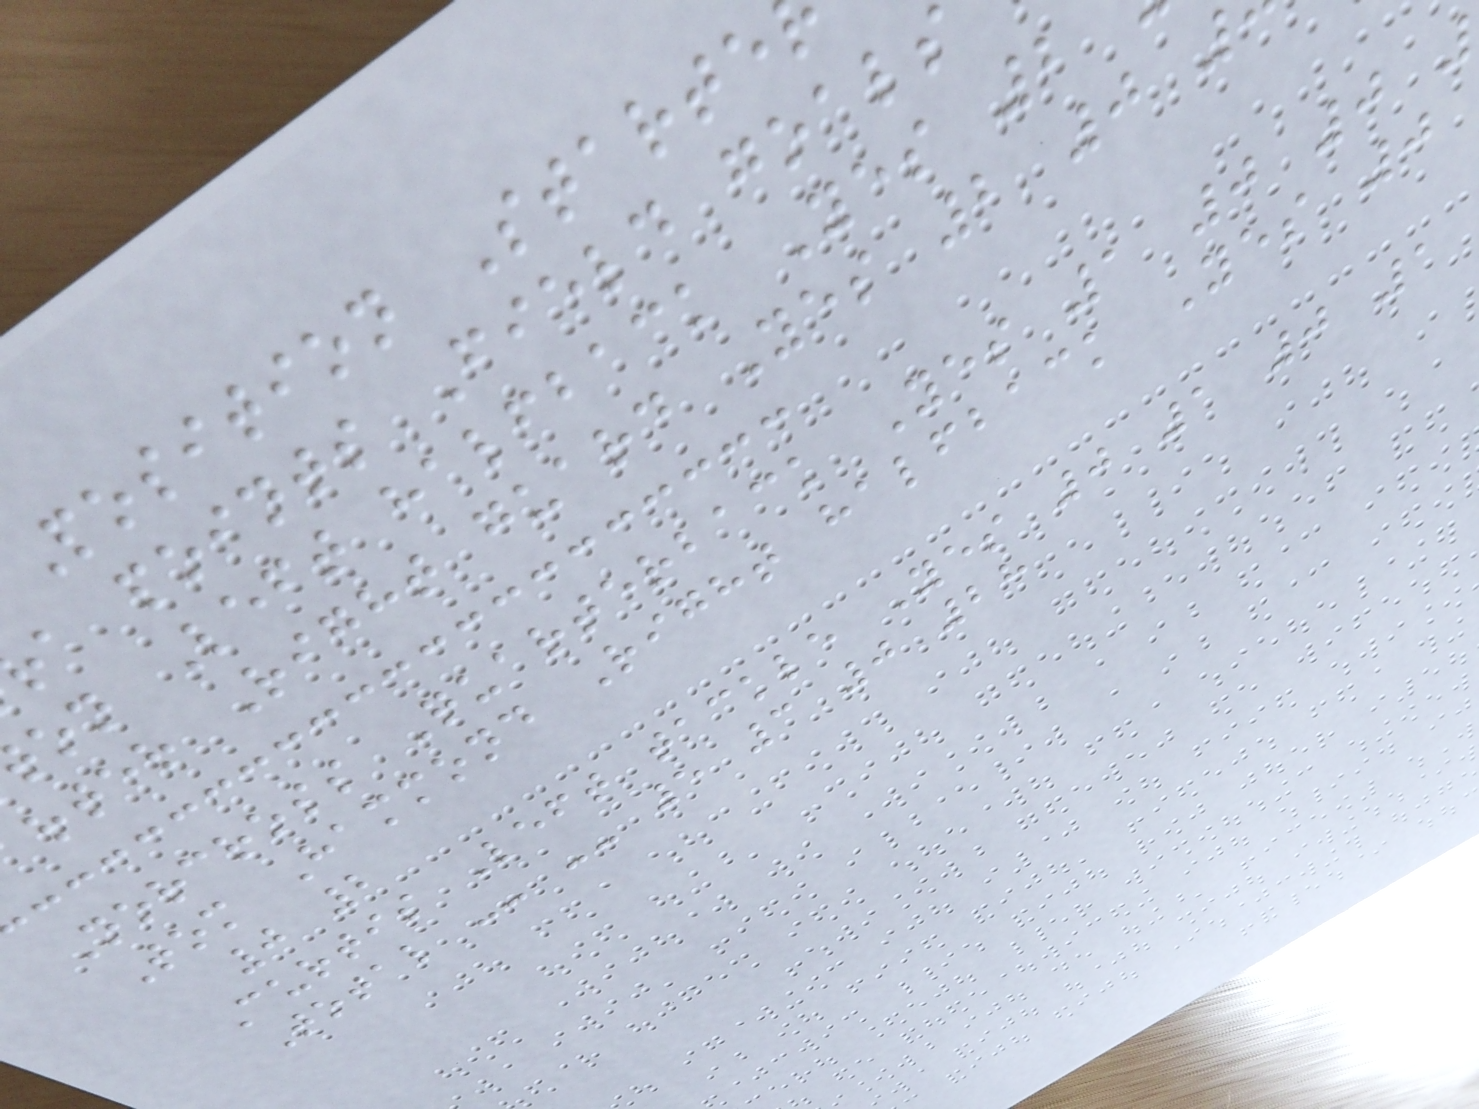position Starte
a points Field goals
on Left halfback Yes 2
rter Right guard Yes 2 0
Norcross Quarterback Yes 1 0 0
Tom Hammond Right halfback Yes 0
0 2
Curtis Left tackle Yes 0 1 0 1
Total -- -- 5 3 0 28
